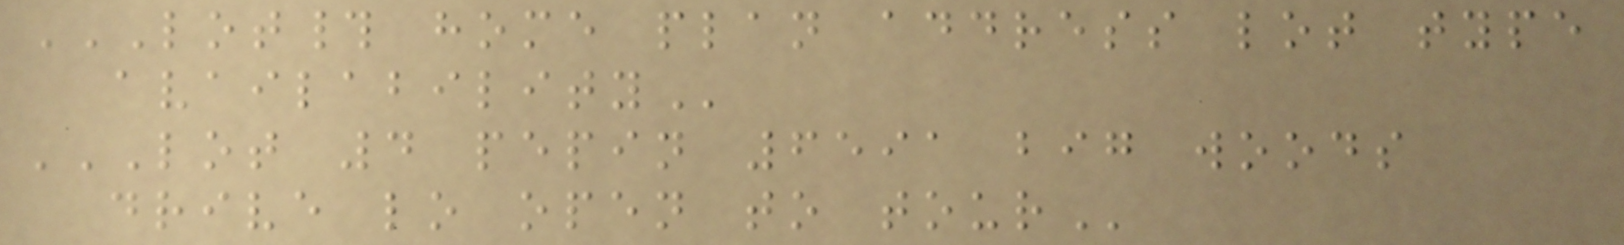LOT# HOME PLAN ADDRESS LOT TYPE
AVAILABILITY
LOT 4 PEPIN 6591 BIG WOODS
DRIVE LO OPEN TO TOUR
